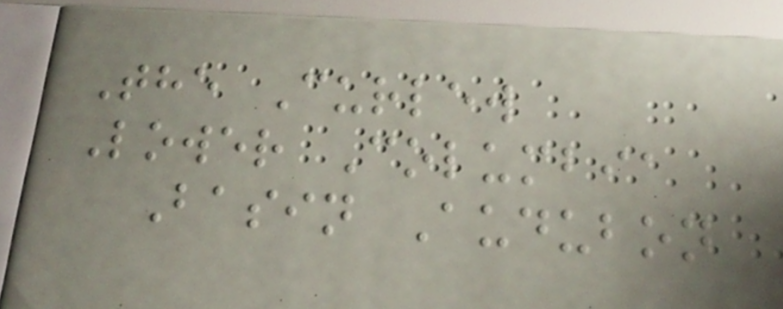The Curlew
Lower Columbia
Basin Audubon
